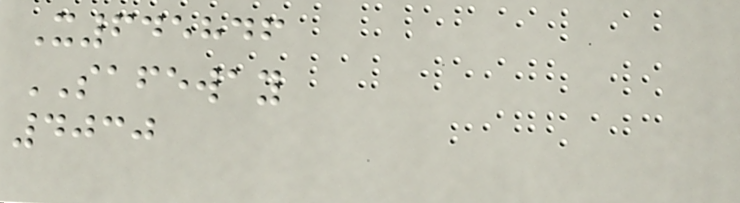X645846
SAFEWAY
4030
